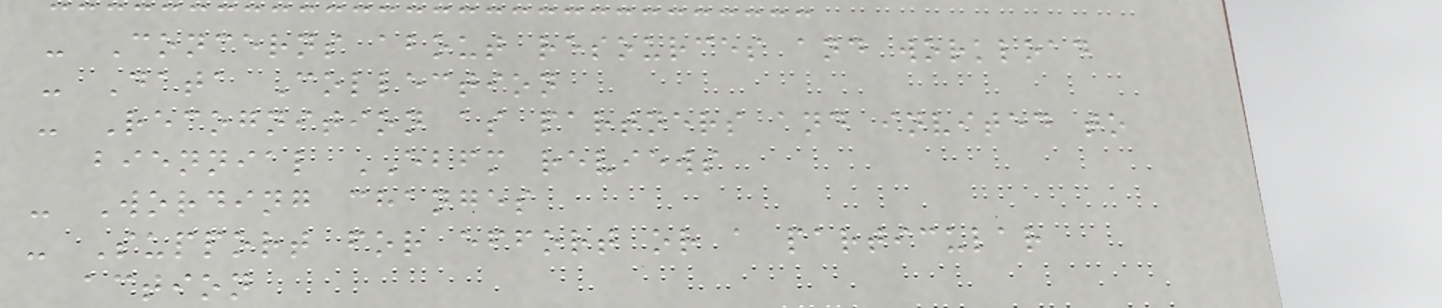- Concerns about resources and workload
- Data Collection
- Recognition as partners and invited to
biennial EBFM reviews
- Wording changes
- Support for effort or a particular
action
